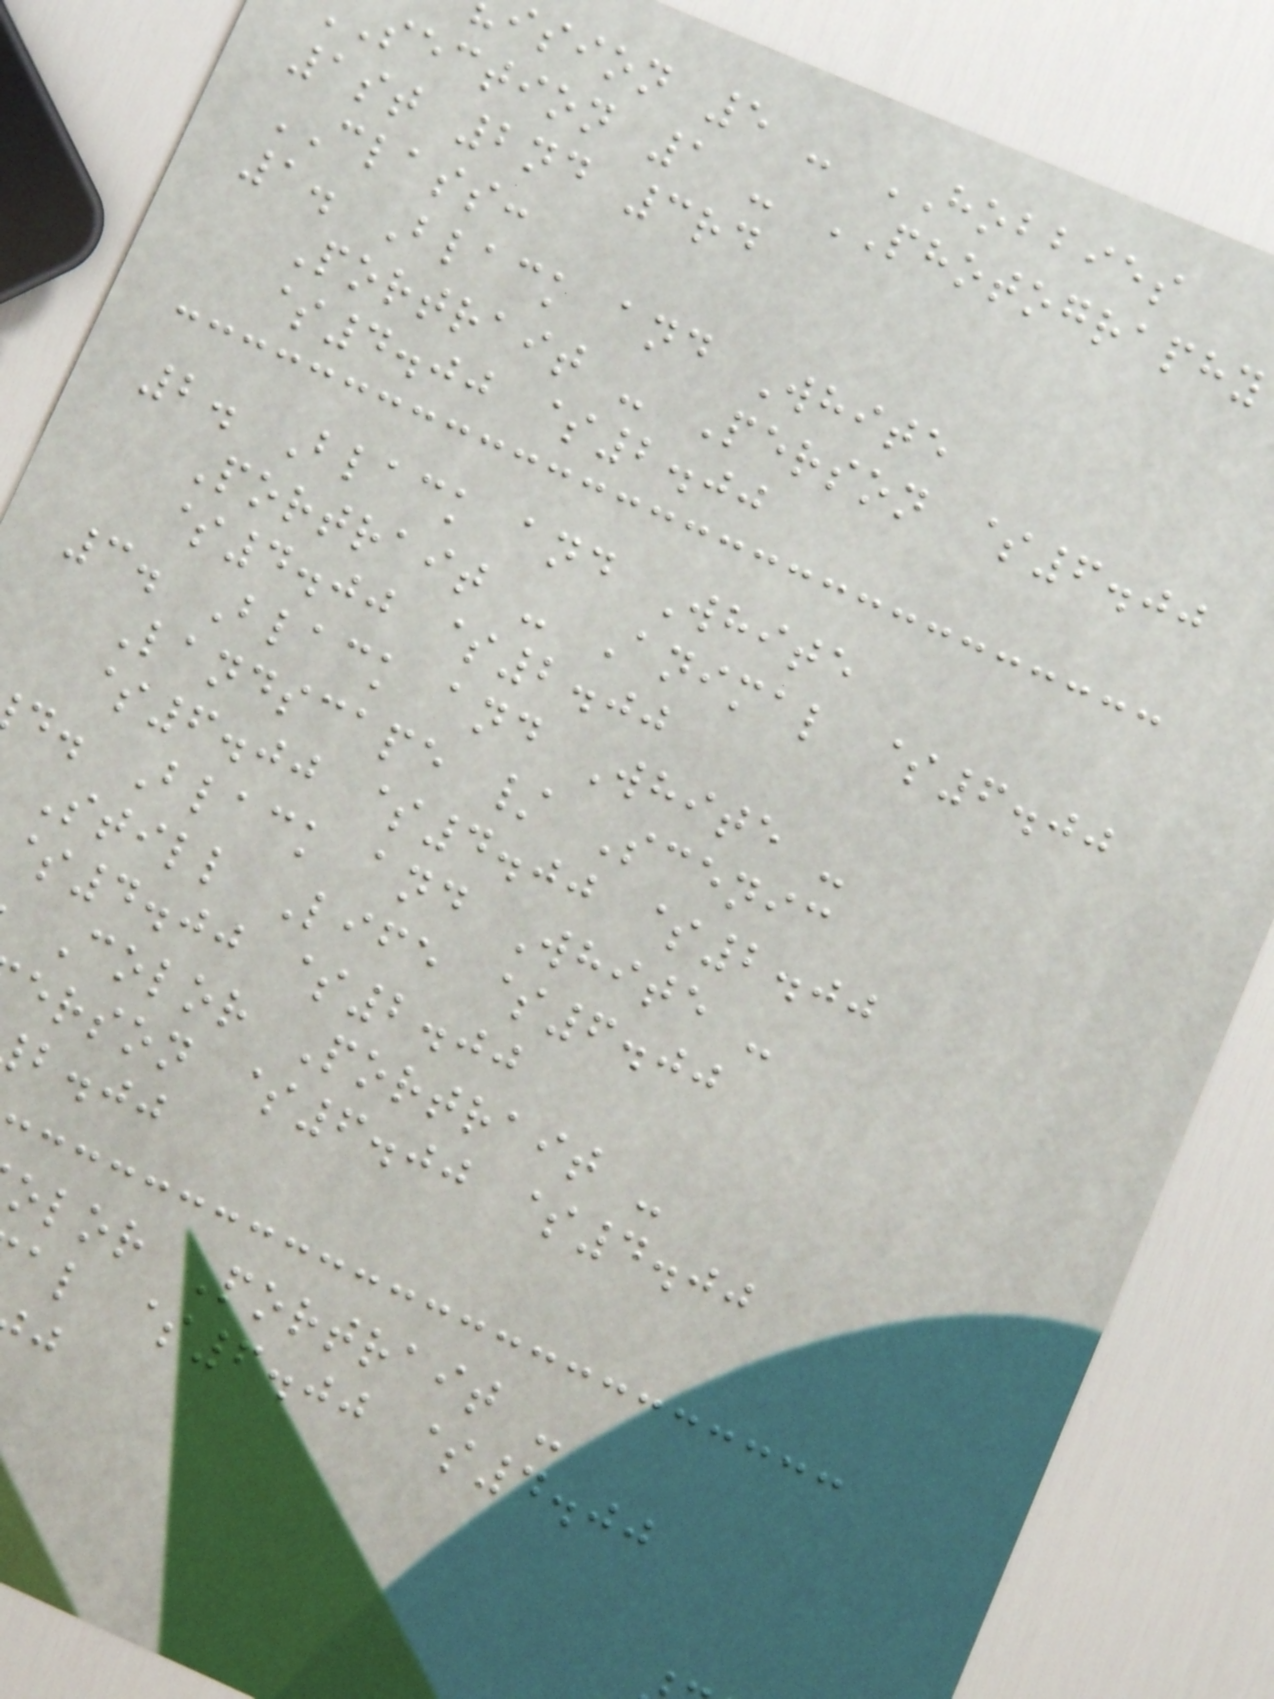ision 5 - HOBBIES
section 1 - PHOTOGRAPHY
1st 2nd 3rd
CLASS:
1. Black and White
Portrait - Person $6.00
$4.00 $2.00
2. Black and White
Portrait - Animal $6.00
$4.00 $2.00
3. Black and White -
Landscape / Scenic
$6.00 $4.00 $2.00
d. Black and White -
Still Life $6.00
$4.00 $2.00
Color Portrait -
erson $6.00 $4.00
b.jj
olor Portrait -
al $6.00 $4.00
